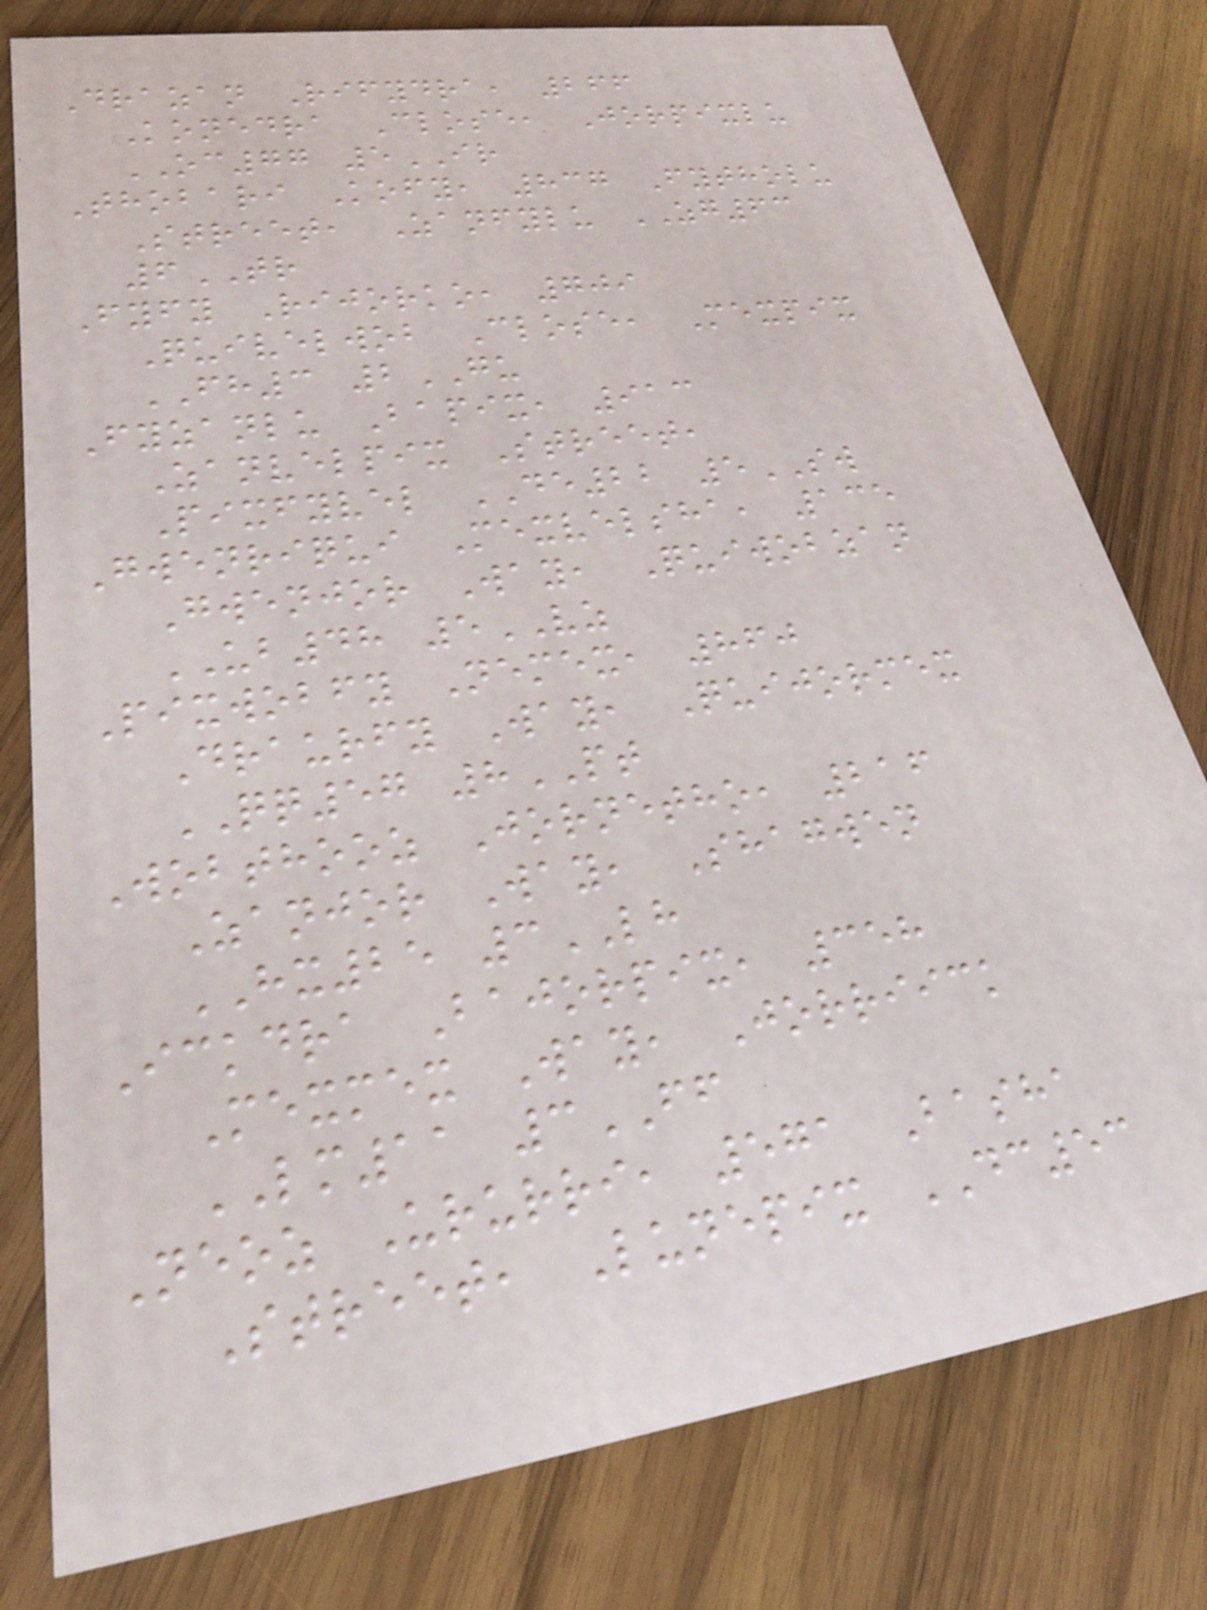Drazan Rifydra, 266
Konedra Close, Jorpixlu
OC77 5IR
Thobari Kofy, 837 Fytholu
Street, Zanfylu ZG63
6TR
Fyfy Rijorko, 709
Quivelwob Close, Mexpix
FH3 2GU
Fyzanlu Bapix, 913
Zanvelpix Street,
Pixfyvel DE22 5SW
Gwenriqui Mexvelsha, 135
Gwenjor Way, Quiwobzan
UB48 5VZ
Pixwobfy Nemex, 860
Draurfy Way, Quijormex
QQ57 8PT
Wobthooz Jornetho, 216
Zanjor Way, Shagwen
HX25 3LH
Ickdra Bajorpix, 358
Mexmex Way, Jorriick
LM11 3FF
Neoz Ururri, 571 Basha
Street, Lunepix DC53
